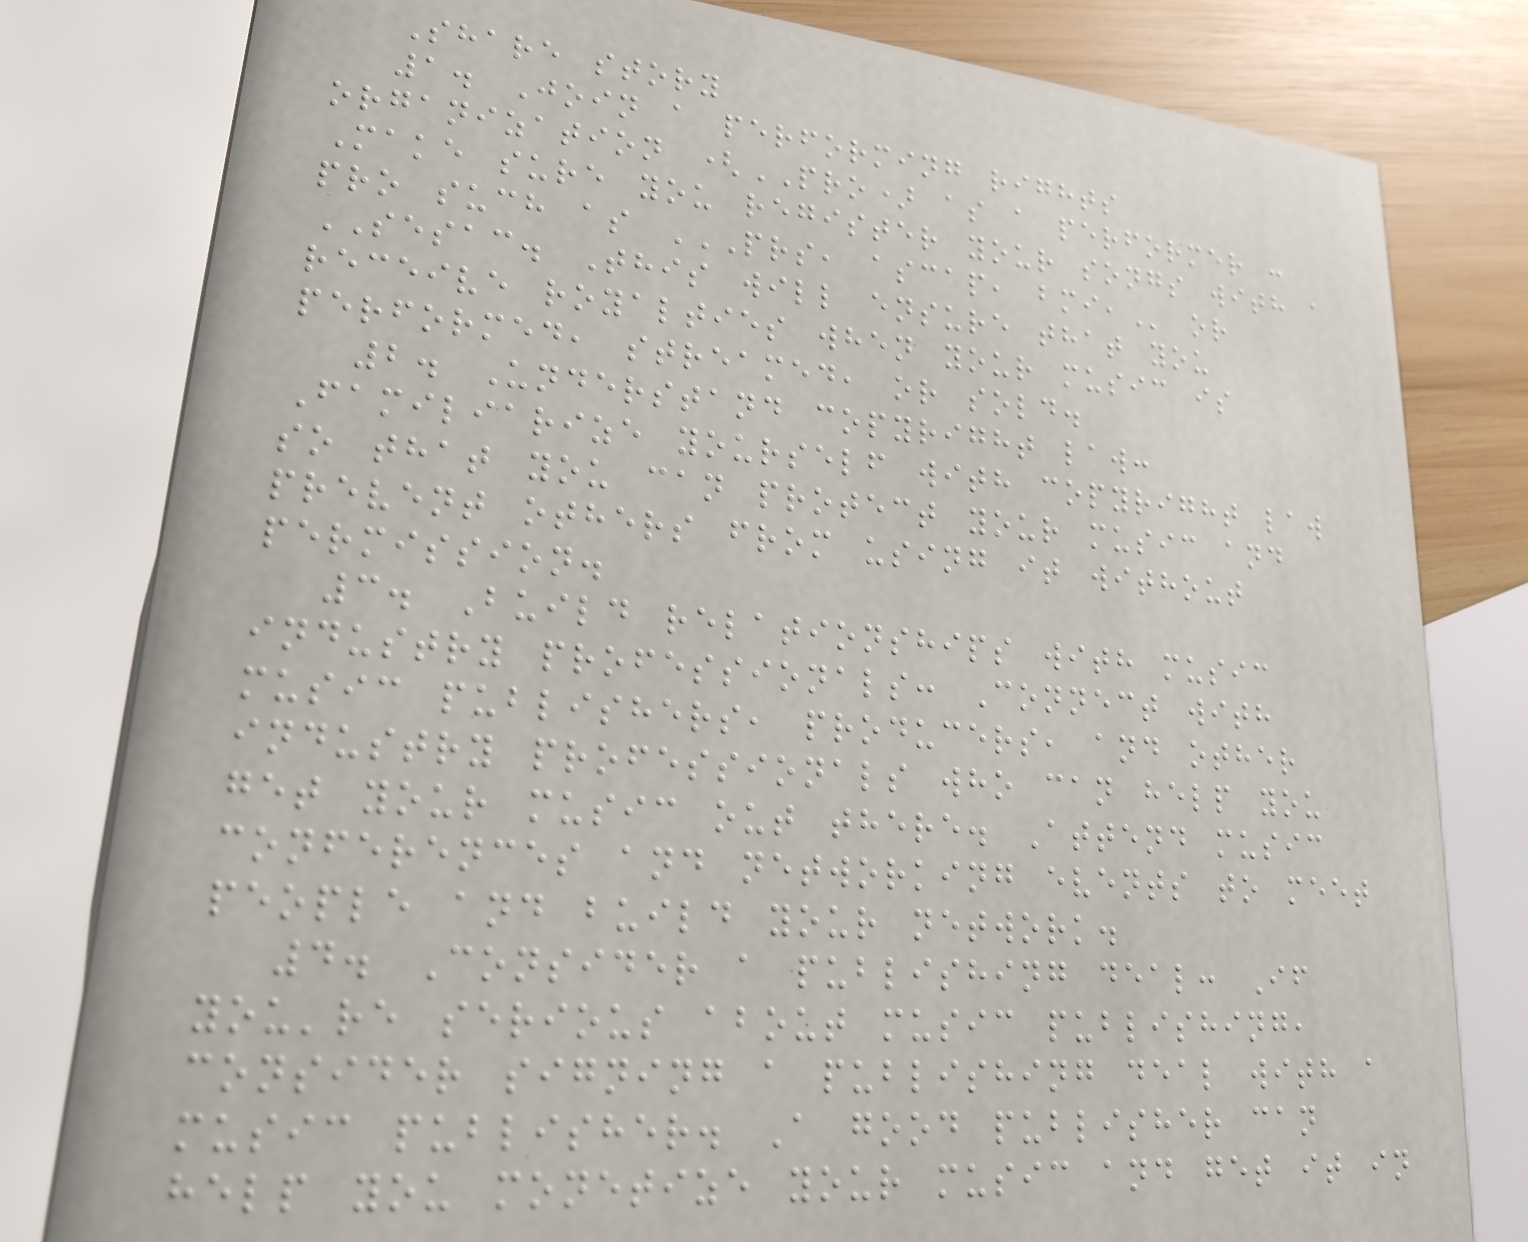Share story
1. Join a performing rights
organization (PRO) as a performer :
Make sure you register your songs with a
pro such as PRS, ASCAP, BMI, or
SESAC. This will ensure that you
receive royalties when your music is
performed, streamed, or sold.
2. Understand copyright law:
Familiarize yourself with copyright law
so that you can protect your music and
prevent others from using it without
permission.
3. Build relationships with music
industry professionals: Connect with
music publishers, producers, and other
industry professionals who can help you
get your music out there. Attend music
conferences and networking events to meet
people and build your network.
4. Consider a publishing deal: If
you're serious about music publishing,
consider signing a publishing deal with a
music publisher. A good publisher can
help you monetize your music and get it in
